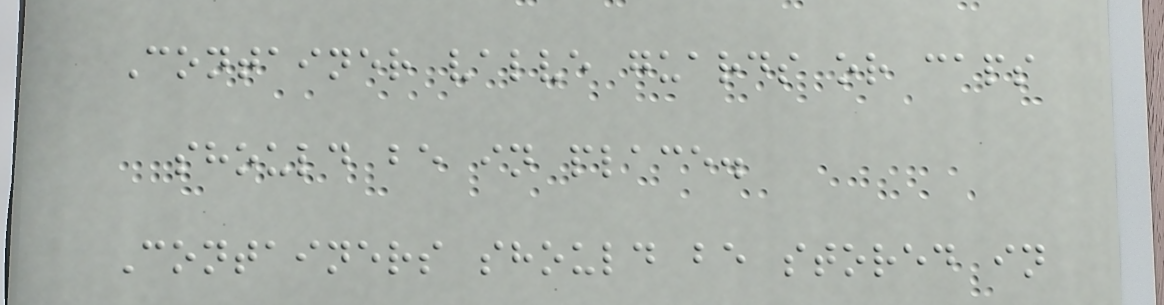Container valve guards or caps
should be in place.
Containers should be stored in
